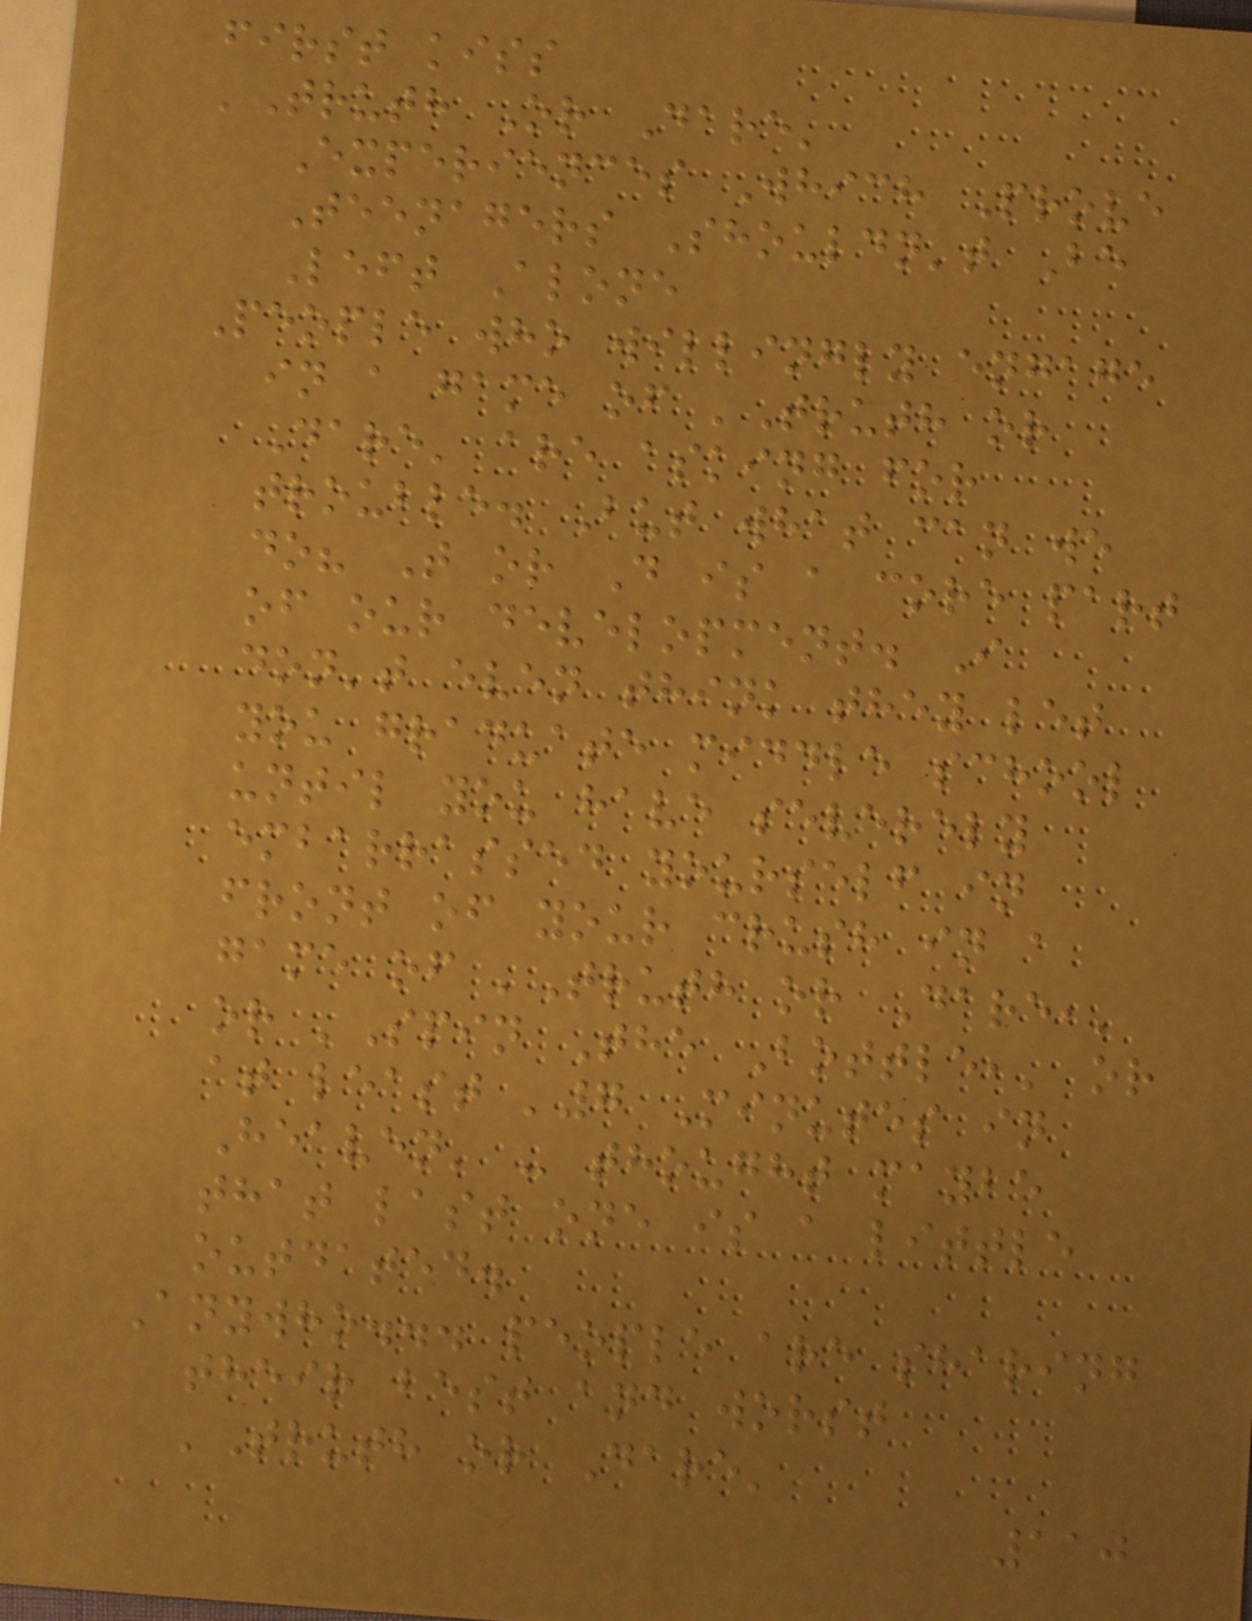first kiss
'Truth Or Dare'
Experiences Which Prove
Teenagers Shouldn't Be
Left Alone
People who willingly engage
in a game of 'Truth or
Dare' are asking for
trouble. But what can we
do? T or D is a core part
of our development. I
don't even think they let
you graduate middle school
until you have severely
embarrassed yourself in
front of your crush in a
game of 'Truth or Dare,'
or 'Spin The Bottle,' or
at least '7 Minutes in
Heaven' - thought maybe
that last one is a little
outdated.
Anywho... people are sharing
their best and worst
'Truth or Dare'
110
